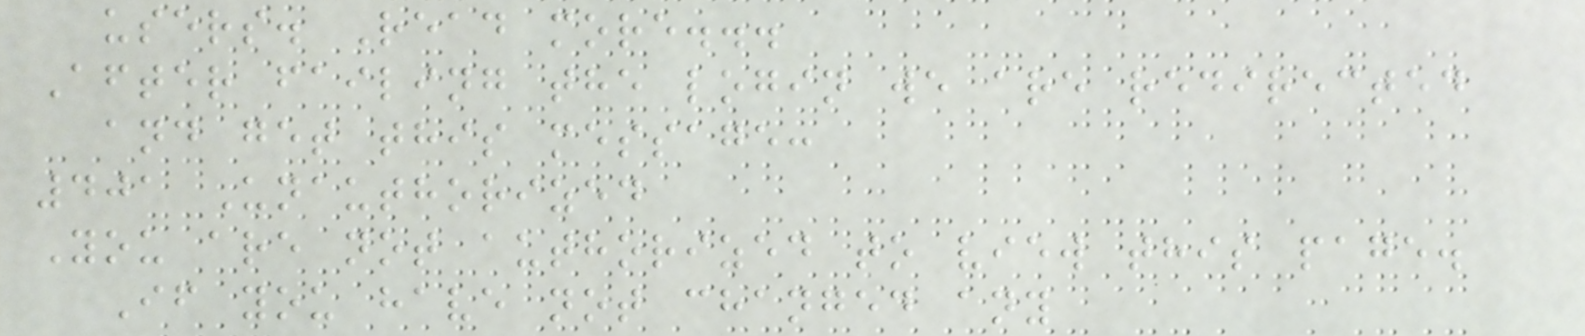users. Read more...
After failing the login we are redirected
and get this message:
401 Unauthorized
You are not authorized to view this page.
If you have not changed any
